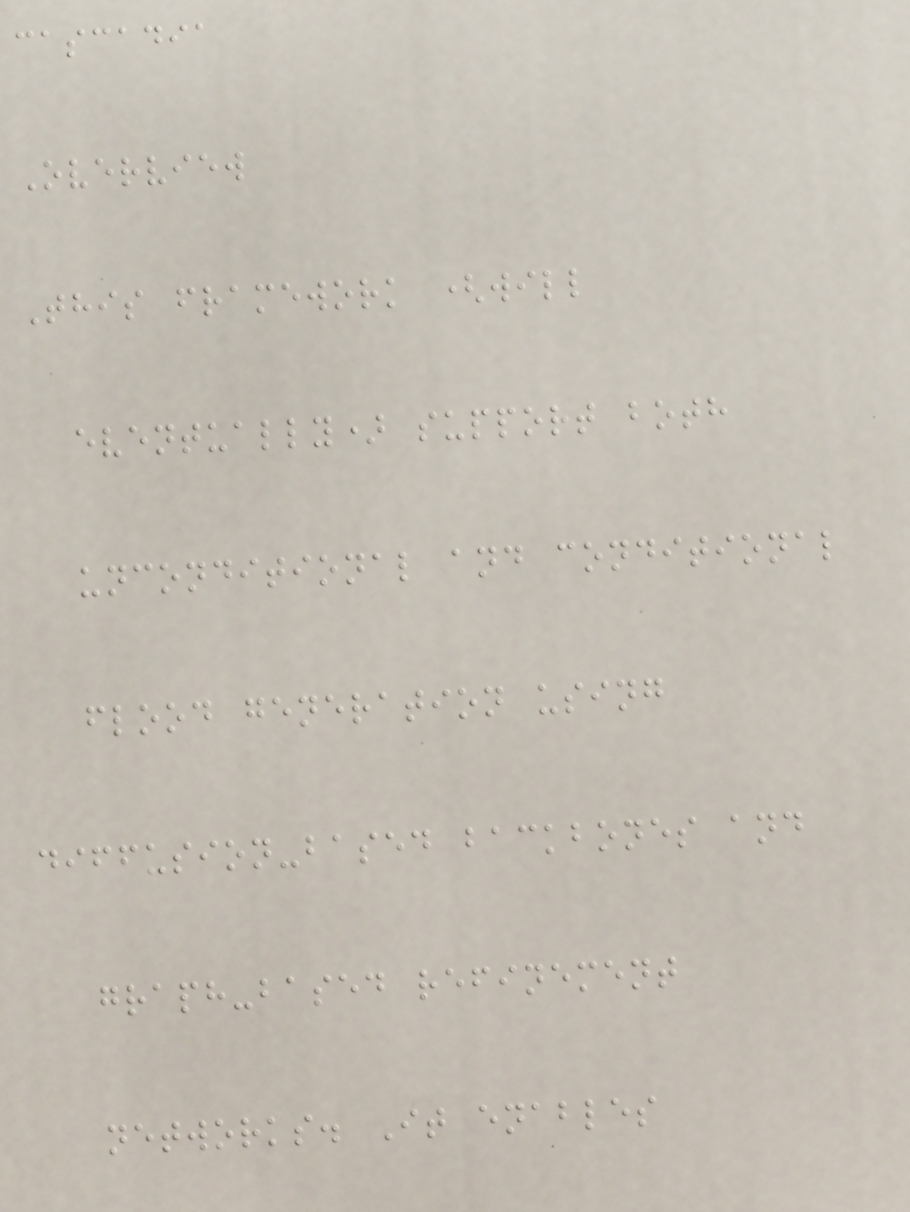cascadia
Overview
This framework (will
eventually) support both
unconditional and conditional
flood generation using
diffusion-based backbones and
graph-based refinement
networks. It enables
